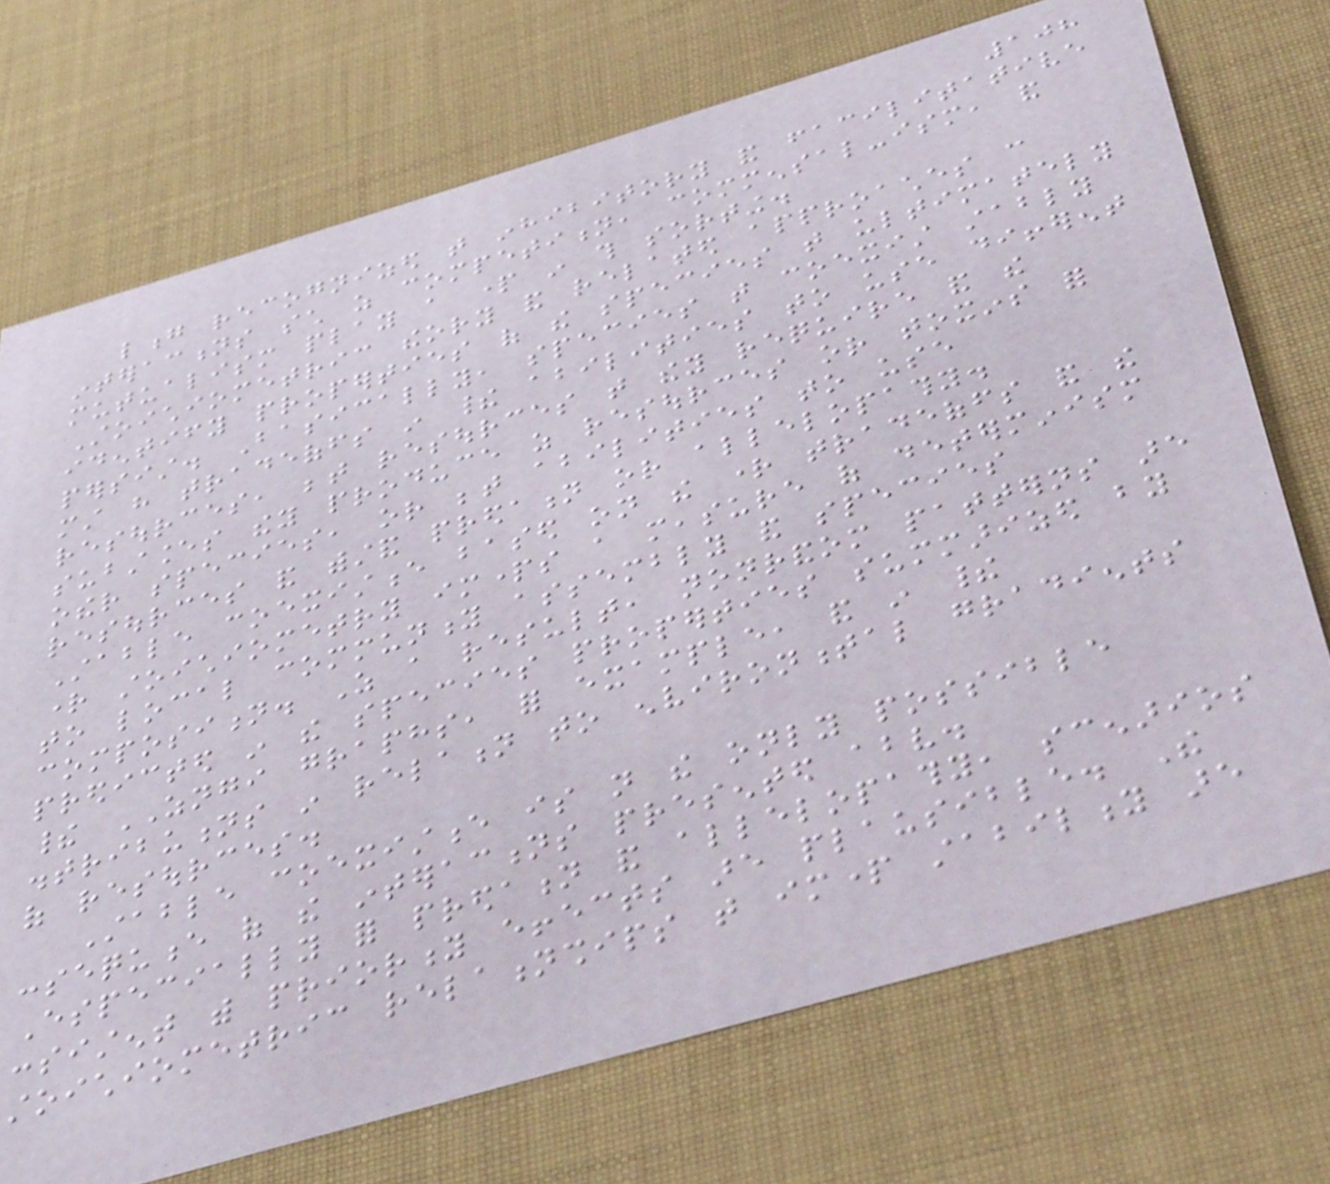108
long recognized that inhibitory and facilitative
interactions such as competition, commensal-ism, and
mutualism play a part in this sorting.
Stoichiometric theory and related approaches can
identify properties of the species that ultimately
persist. Basically, species that coexist stably
must have tradeoffs in their abilities to use different
resources, between resources that they require and the
substances they produce as resources or toxins for
other species, or between abilities to use
resources and withstand predation or allelopathy.
Stable coexistence based on the right tradeoffs and the
right stoichiometry imparts a measure of determinism
to local community assembly and species
composition. As a result, nonrandom patterns are
predicted in the species properties summarized by
their ZNGI graphs, for example, and in their
distributions in relation to environmental gradients
of resources.
Stable coexistence is not the only possible
consequence of the interactions presented above.
Especially for predation and allelopathy, scenarios
consistent with priority effects are plausible. The
stoichiometric relationships that impart stability are
